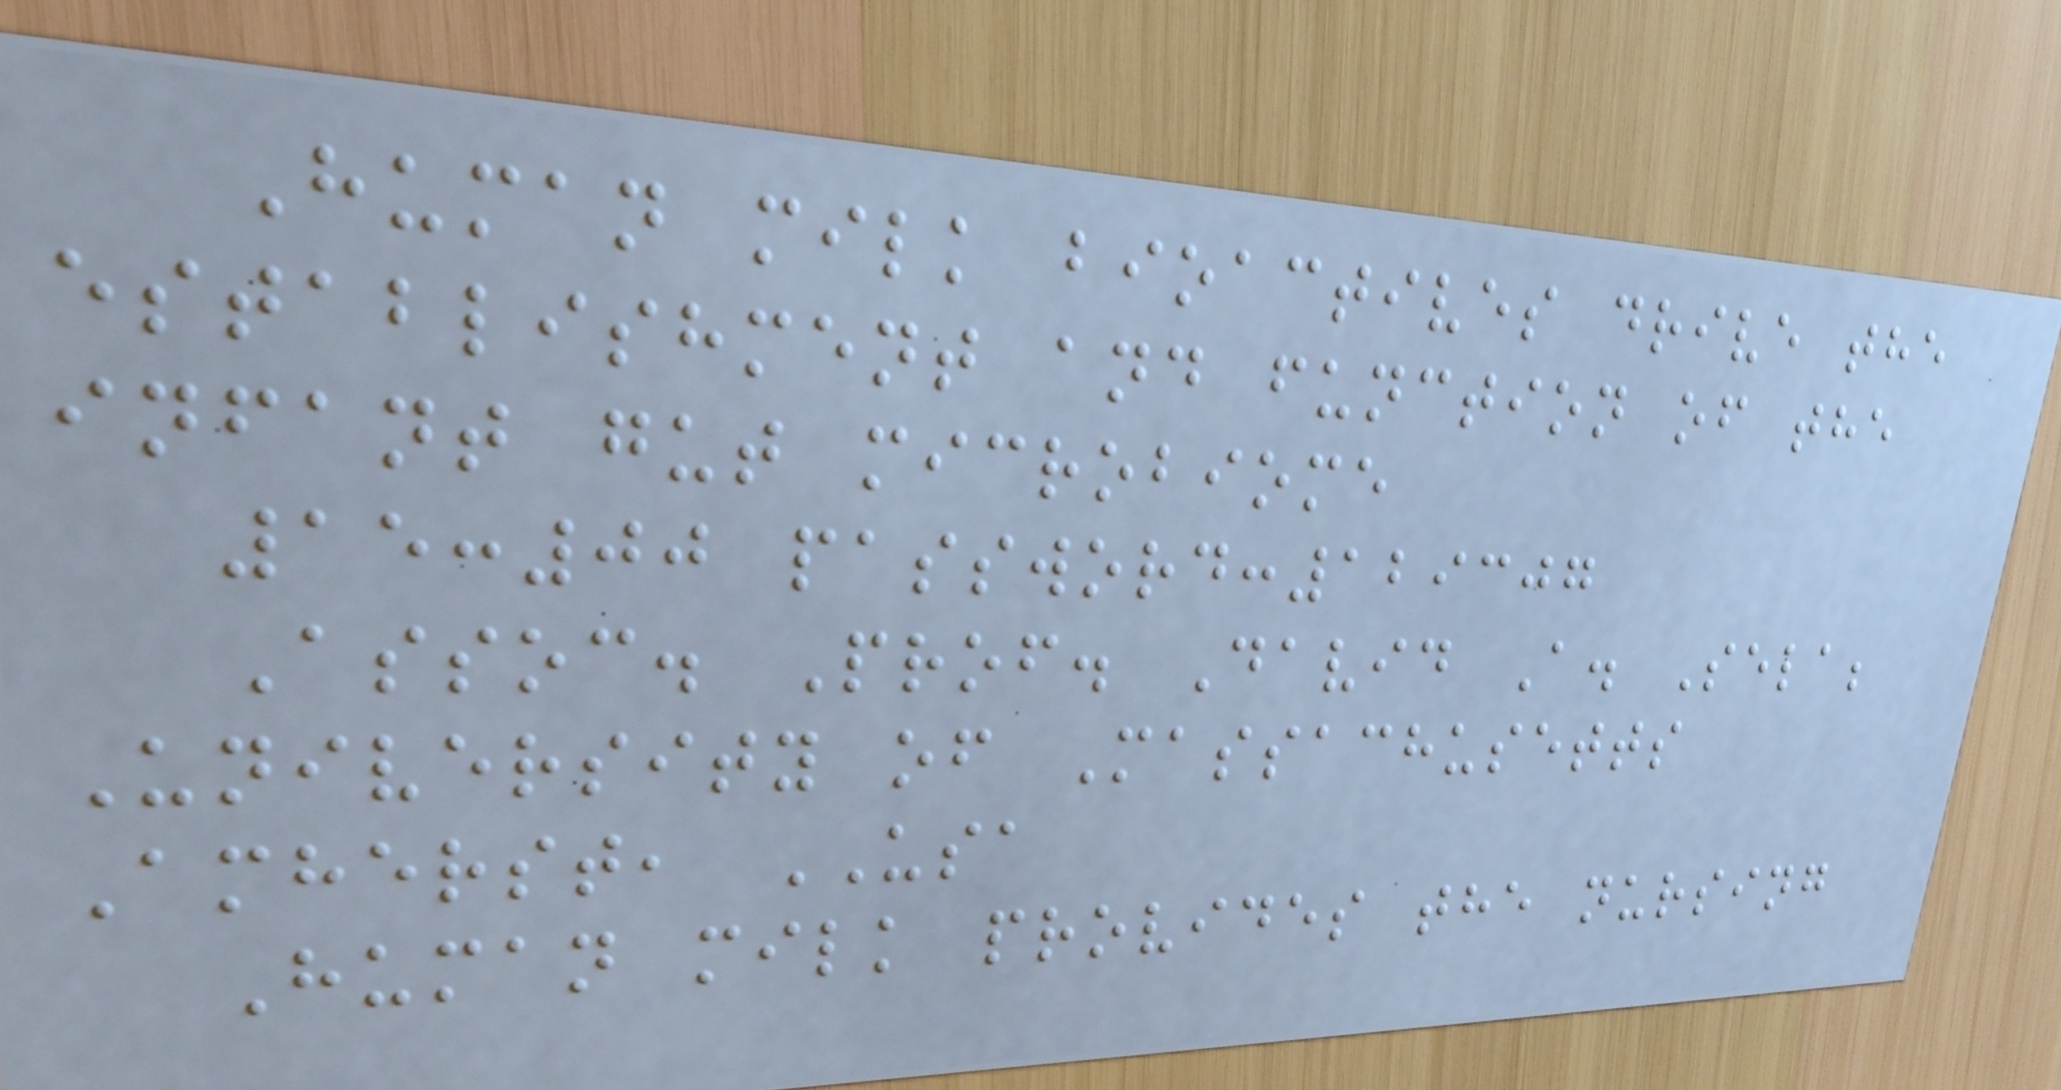Human milk bioactives drive the
establishment and function of the
infant gut microbiome
15:00 password:129307
Assoc. Prof. David A. Sela;
University of Massachusetts
Amherst, USA
Human milk provides the nursing
